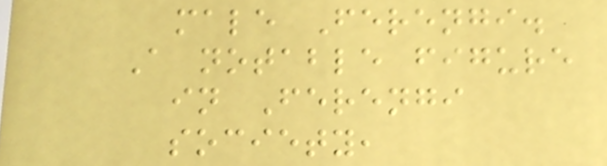male Ferengi.
A notable figure
in Ferengi
society,
